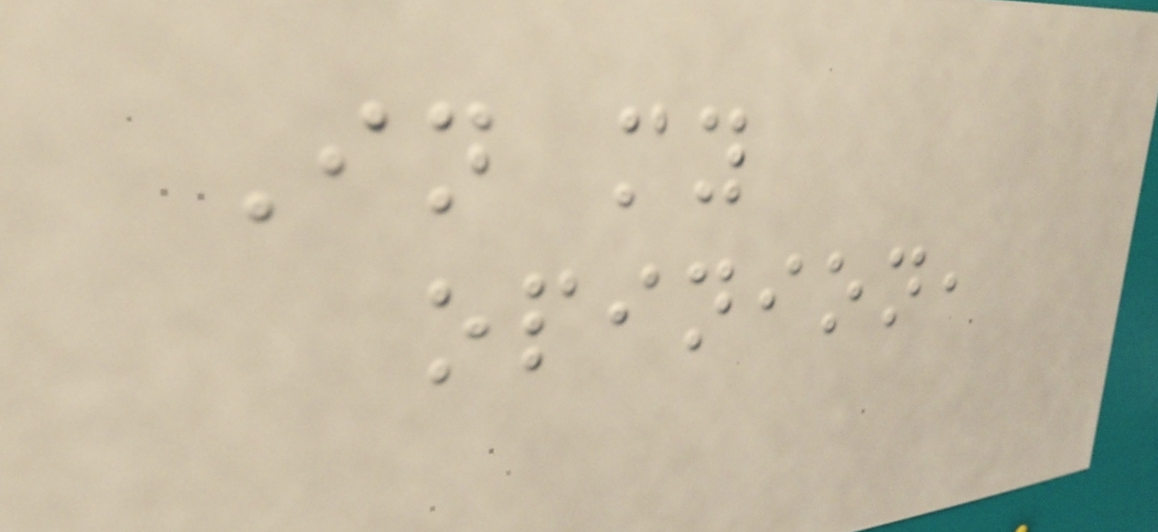In my
opinion,
